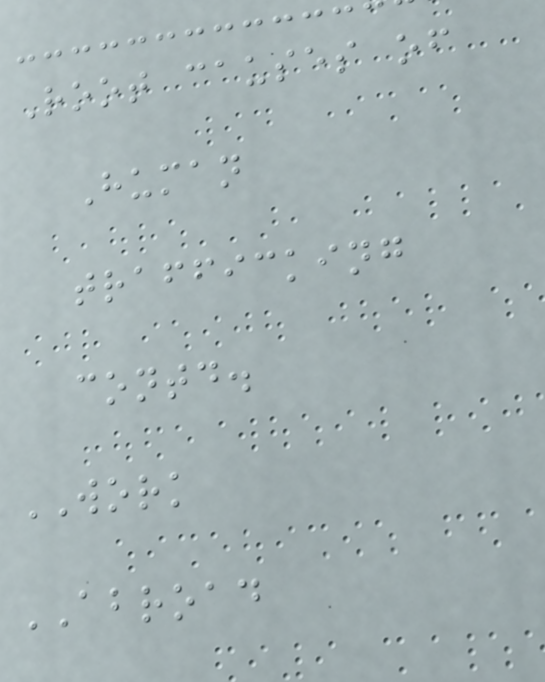Root causes of
Human
trafficking
contd.
WORK
ABROAD
